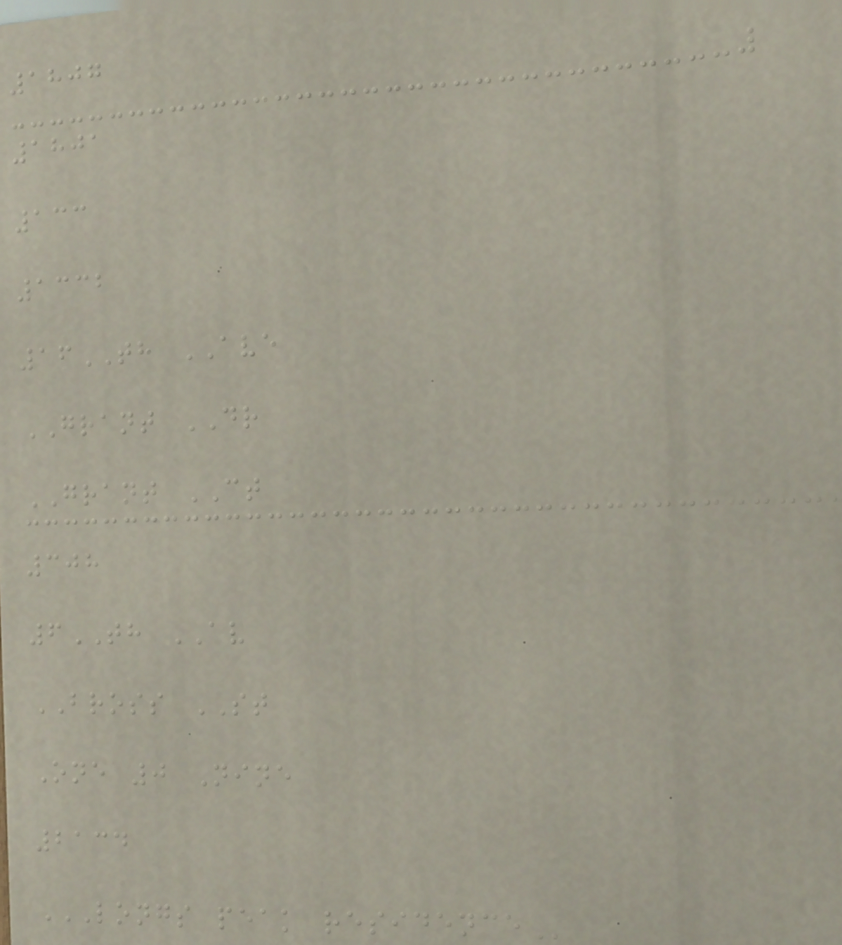1807
1801
133
1332
16TH AVE
GRANT DR
GRANT CT
308
6TH AV
BROSS ST
One 0 Nine
2134
LONGS PEAK RESIDENCE
